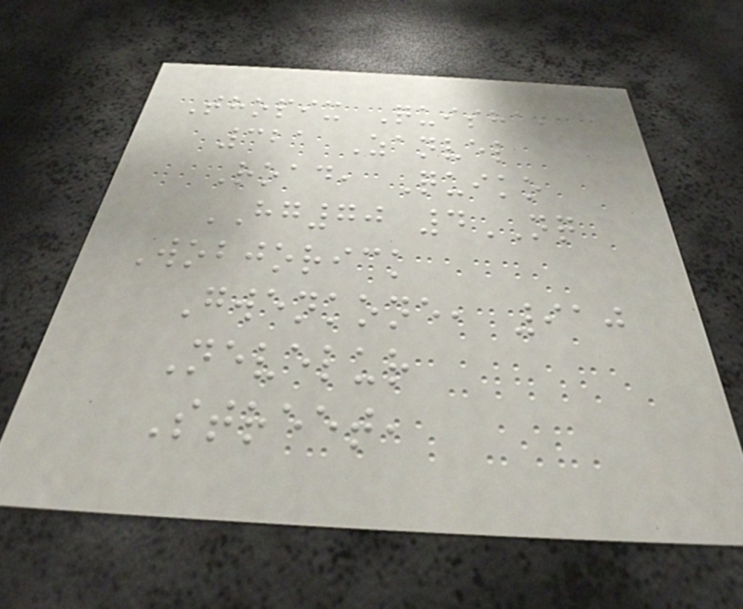Thopix Quisha,
321 Zanvel
Road, Quiko
HG70 4NQ
Wobjorick
Gwenkone, 910
Nevelur
Street,
